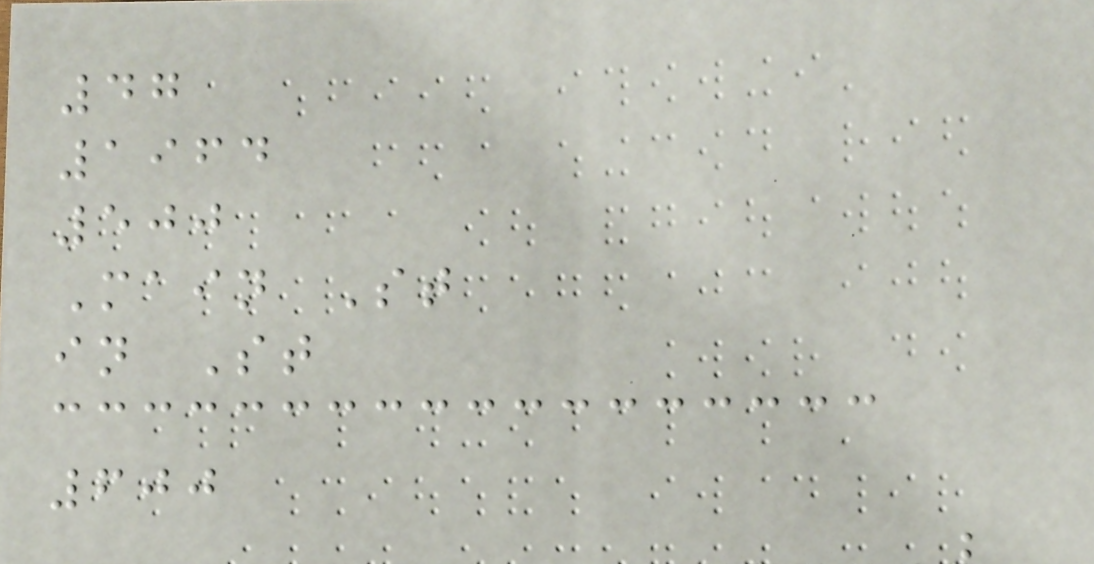47
1964
500
Main St
in St
600
